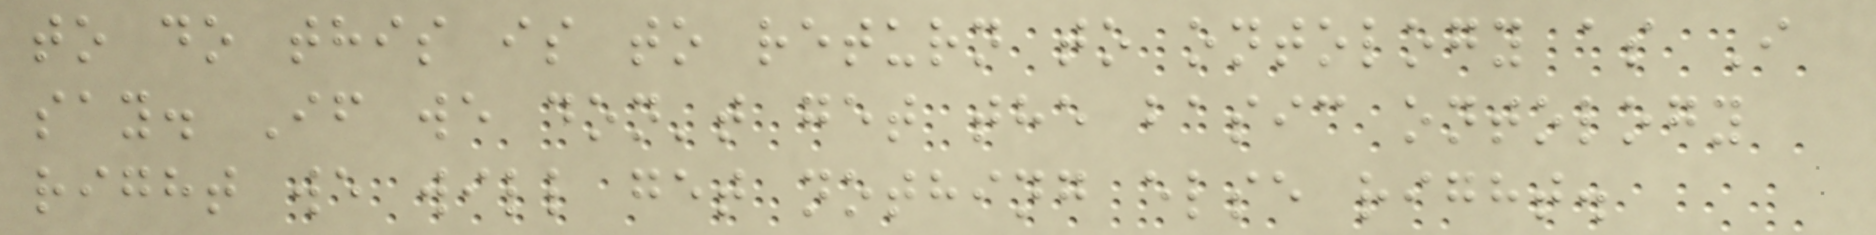to do this is to return to ontology as I
say. If we don't get the basic ontology
right we will get nothing else right.
